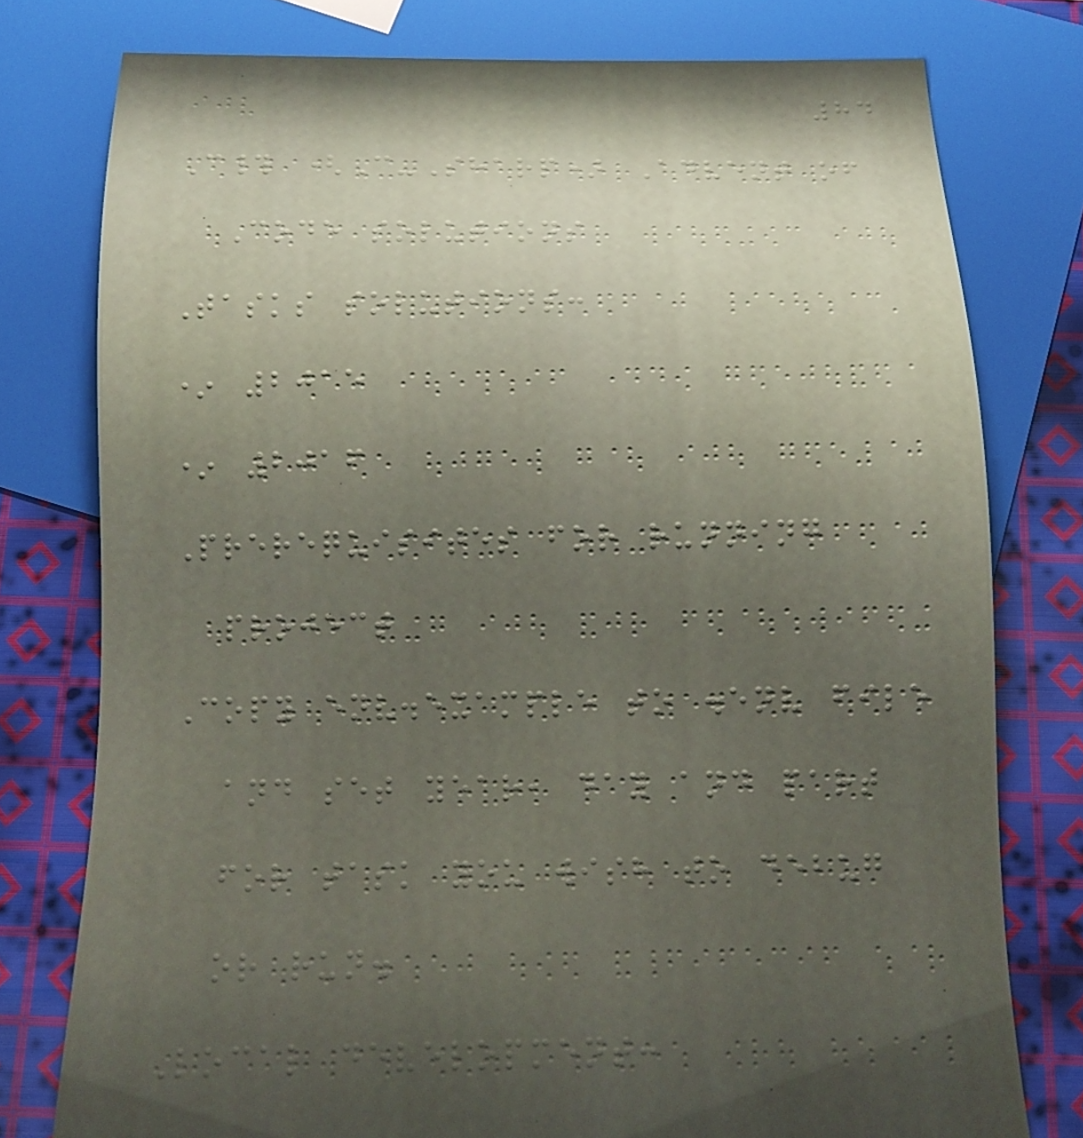84
C# (C-Sharp) Advent of
Code solutions
Tasks solutions:
* 2015
* 2016
Prerequisites for running
project
Copy env.example to .env file
and set year, day and part
for task you wish to debug
or run.
Local development:
